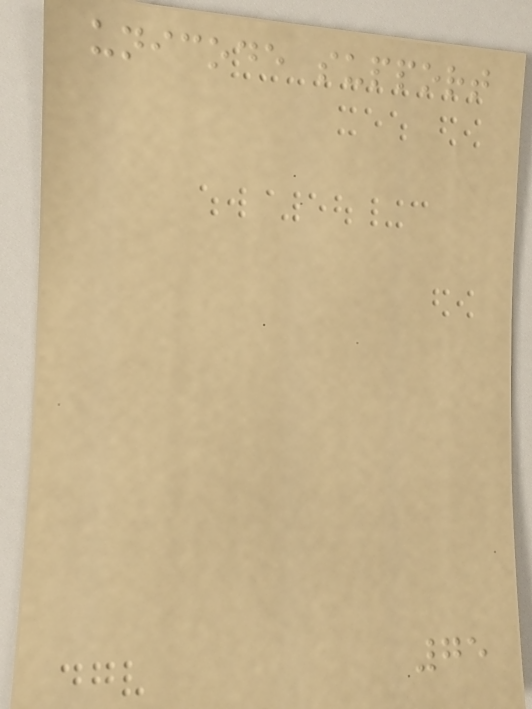unicode support
75
